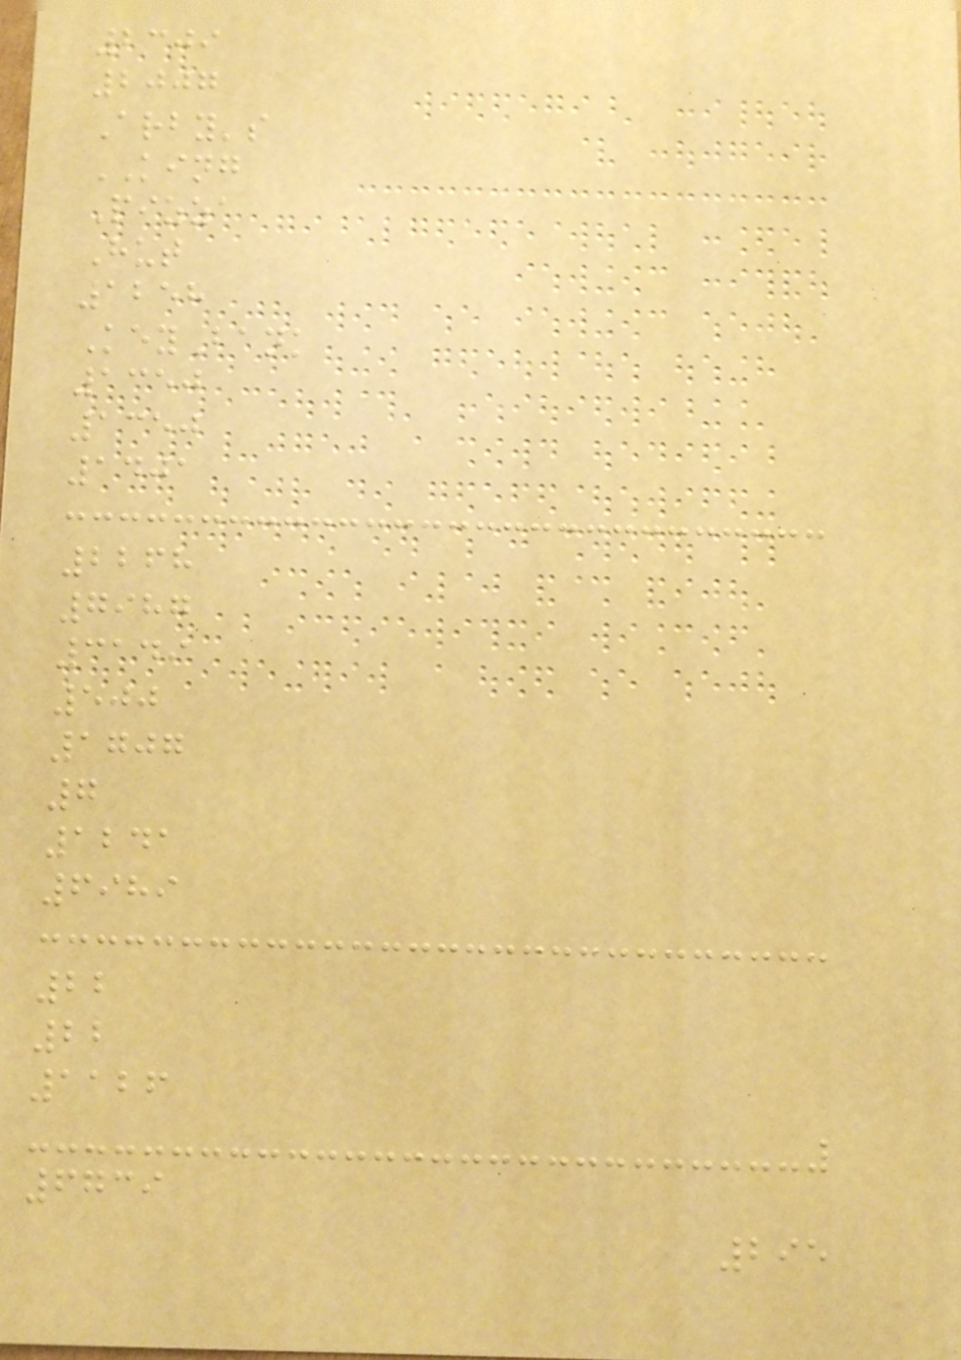2309
2007
Arby's
KING
Pizza
Hut
1258
KeyBank
1350
1350
1401
2268
7987
3149
500
1707
7
1241
6989
22
22
1126
6739
295
